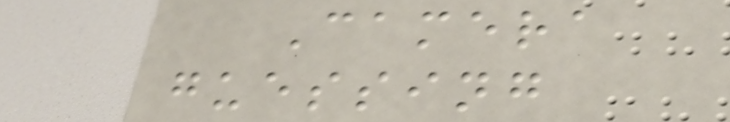Camera
guessing
